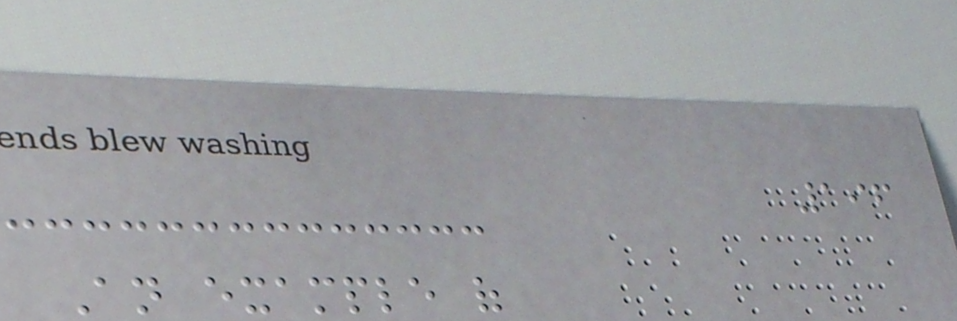196
An example of
